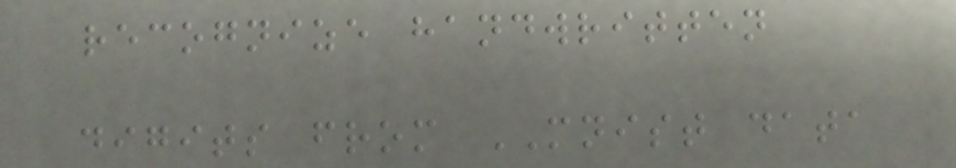recognize handwritten
digits from MNIST data
